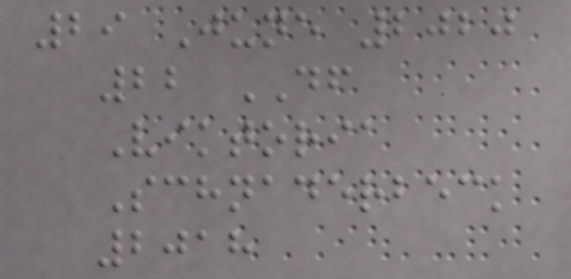29 June 2020
22 DF
Viktoria
Schnaderbeck
2018
